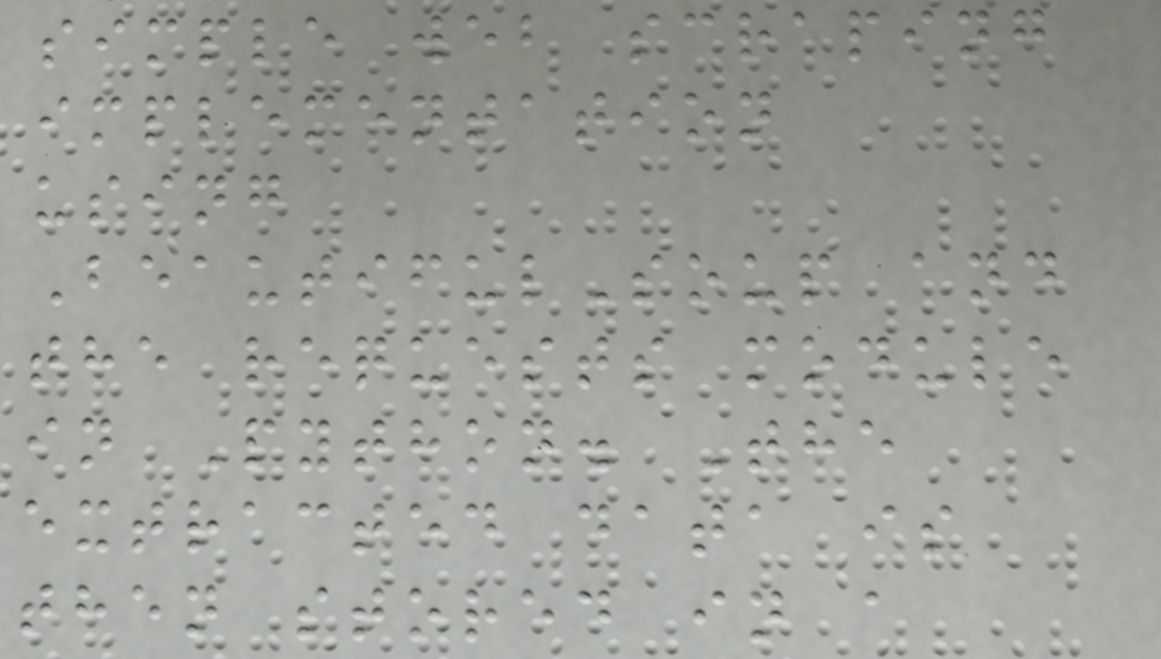simple web scraping
implementation
using
BeautifulSoup and
the requests module
in Python. The
extracted data is
then stored in a
